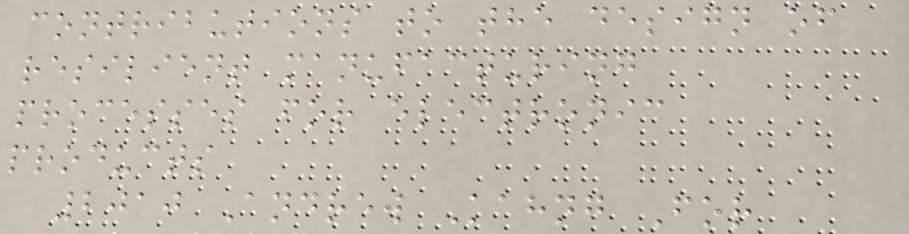contributions to the design of
resilient manufacturing
processes for electronic
products
2010 Andrew Kahng For
